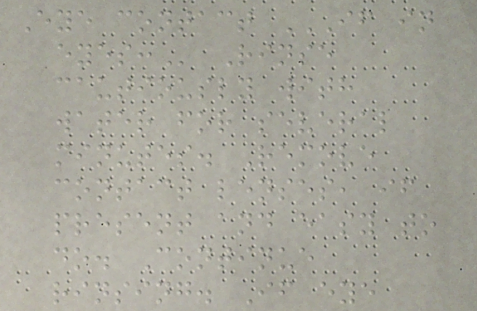Eye contact IF IN
EYES: Rinse
cautiously with
water for several
minutes. Remove
contact lenses, if
present and easy to
do. Continue
rinsing. If eye
